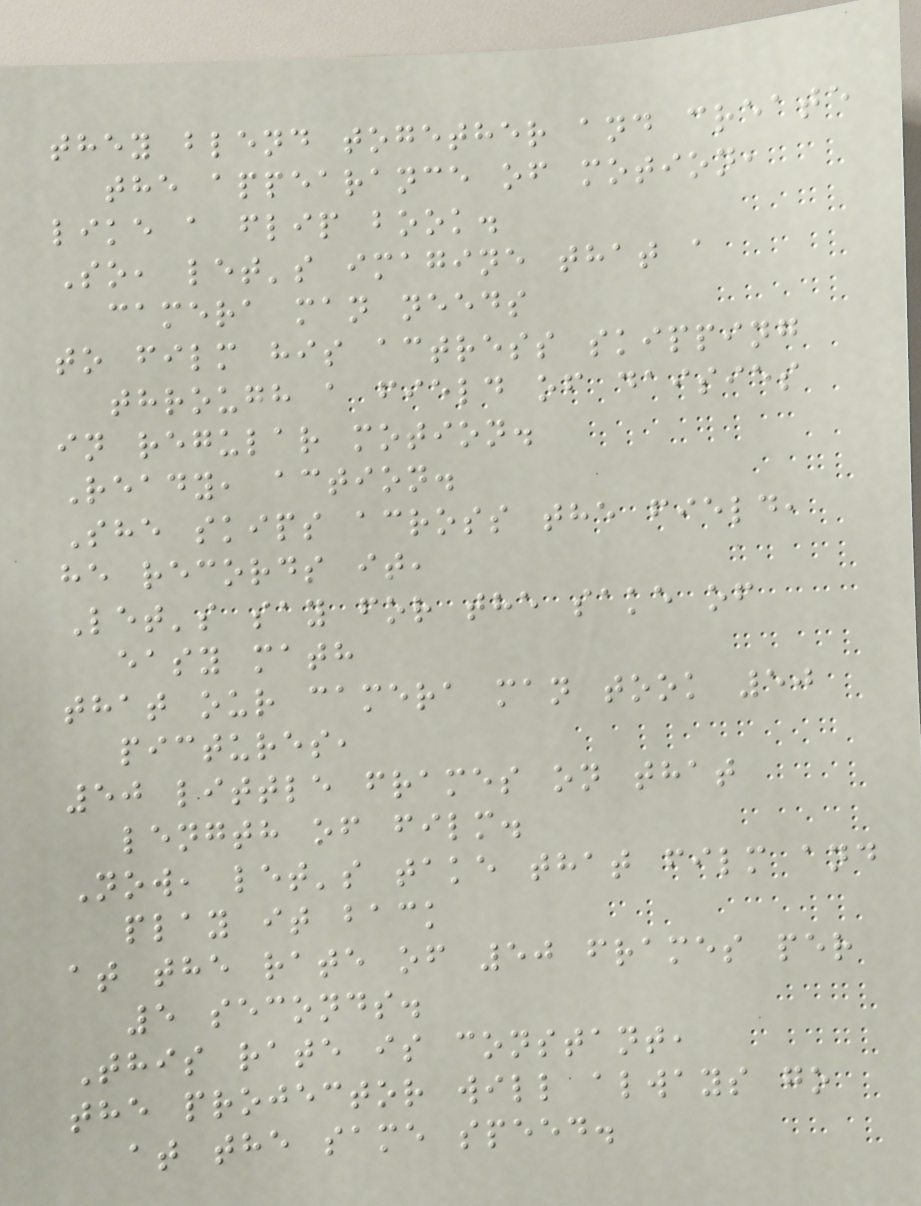they blend together and create
the appearance of motion,
like a flip book.
So, let's imagine that a
camera man needs
to film his actress skipping
through a field of daisies
in regular motion.
Ready, action.
She skips across the field,
he records it,
Let's say for the sake of
easy math
that our camera man took 50
pictures,
50 little frames on that
length of film.
Now, let's take that film and
play it back
at the rate of 50 frames per
5 seconds.
This rate is constant,
the projector will always go
at the same speed.
